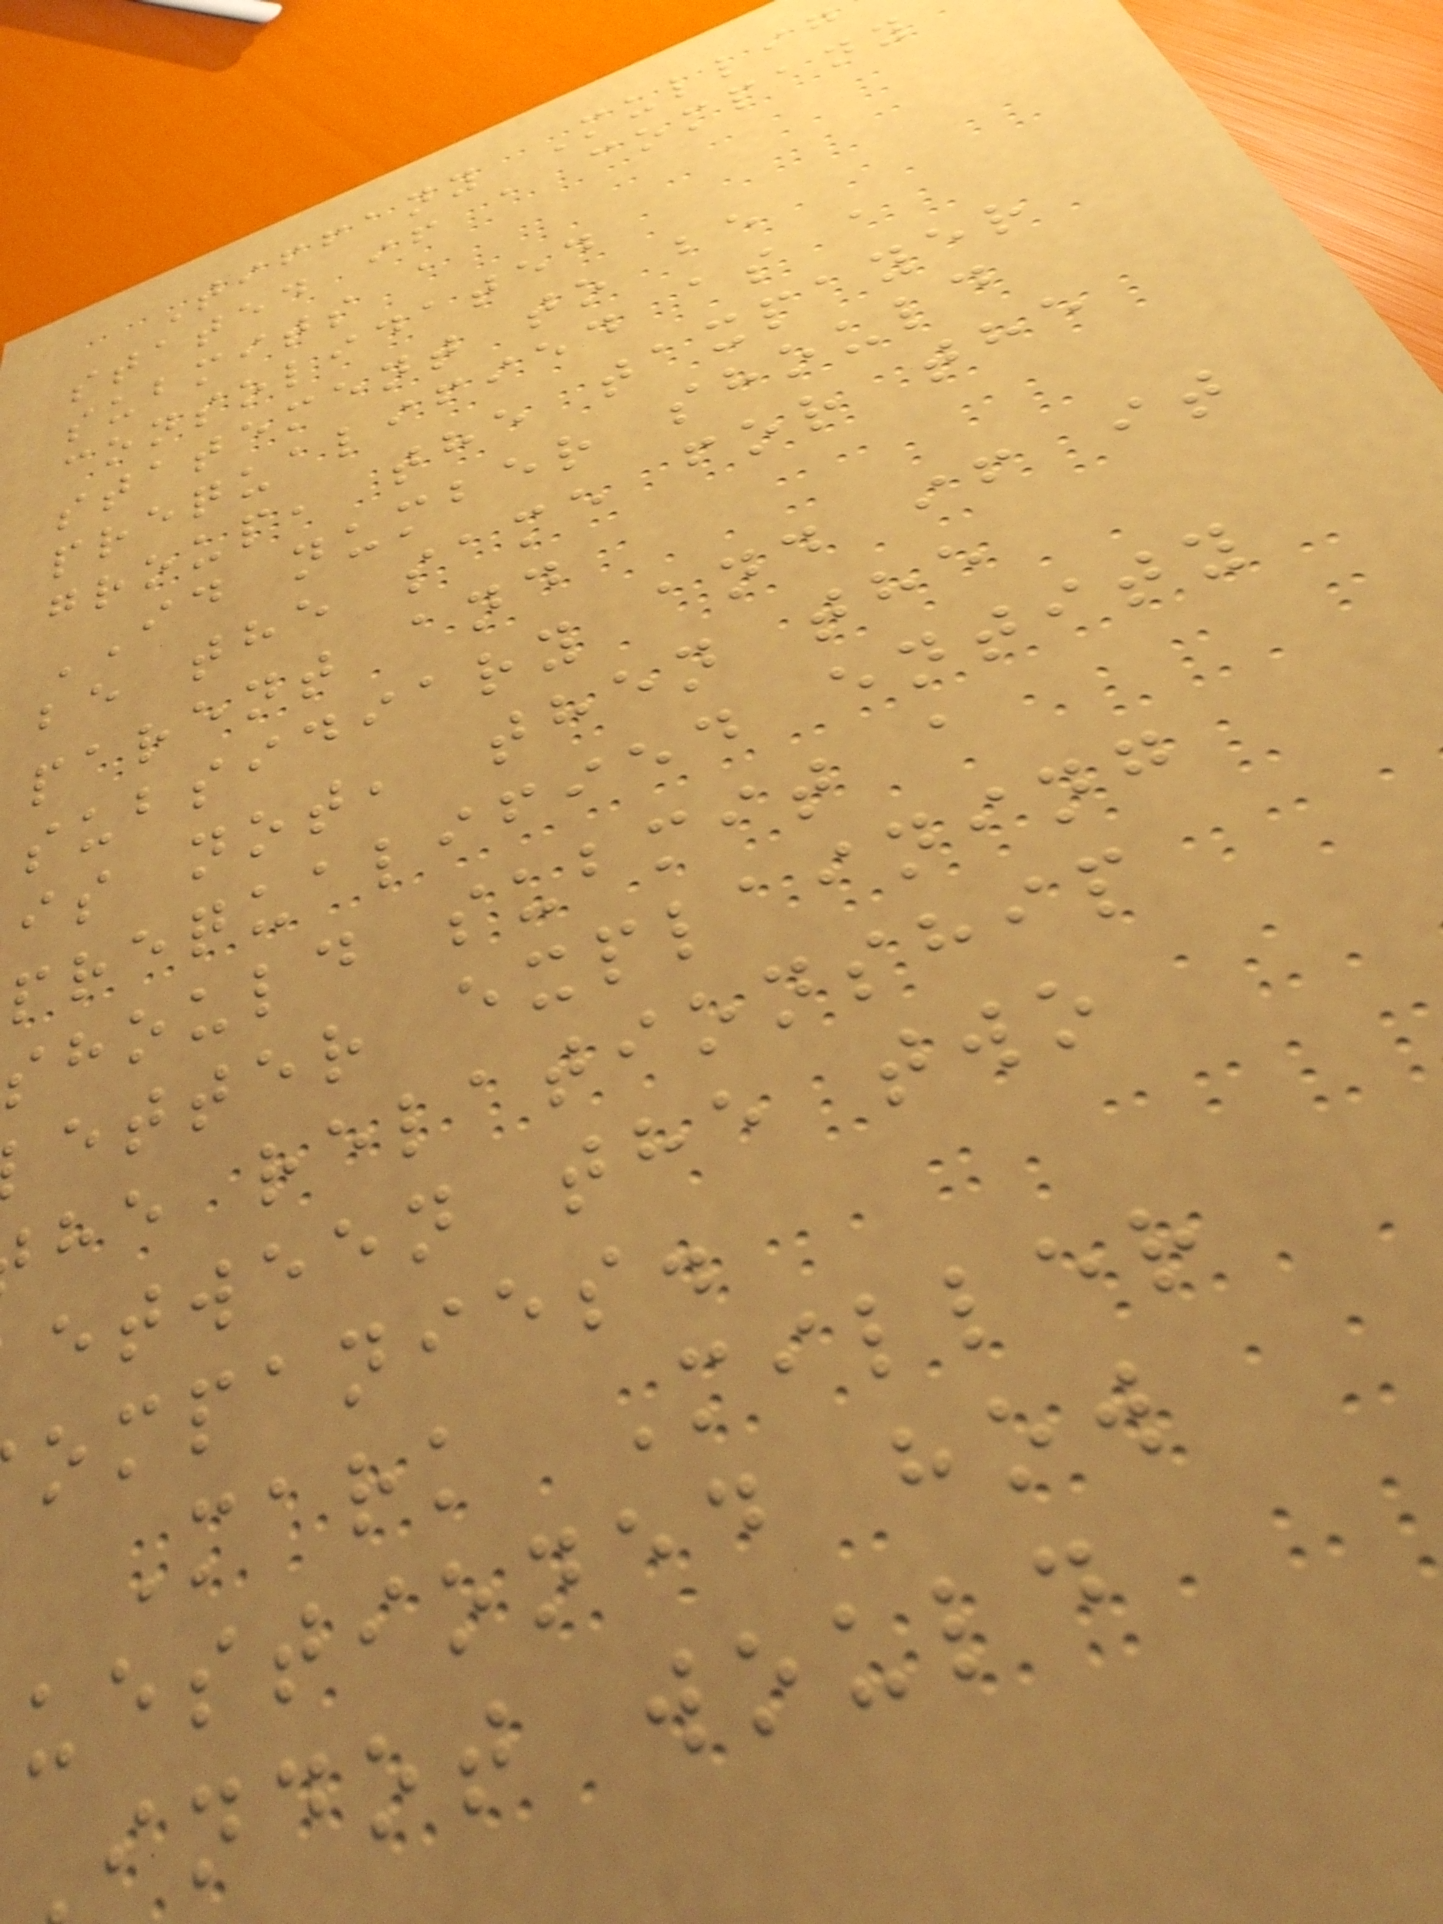Tiffany Mullig
stated if a company
submits a
consolidated
statement to be
prequalified as a
group, the taxpayer
ID number should
be the same for the
parent and
subsidiary and if it
is not, then the
prequalified entity
should submit a
etter explaining
he relationship
etween the two
ompanies.
Mark Miller
uestioned how
indot would
